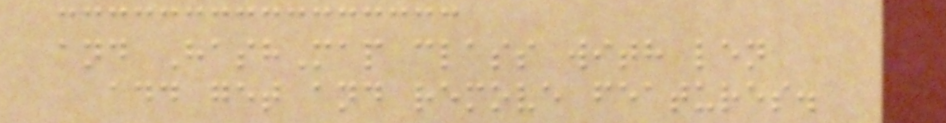and HashMap class with len
add get and remove features.
